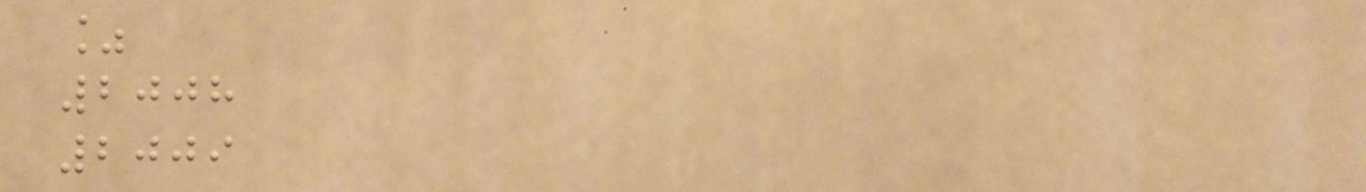%
2008
2009
